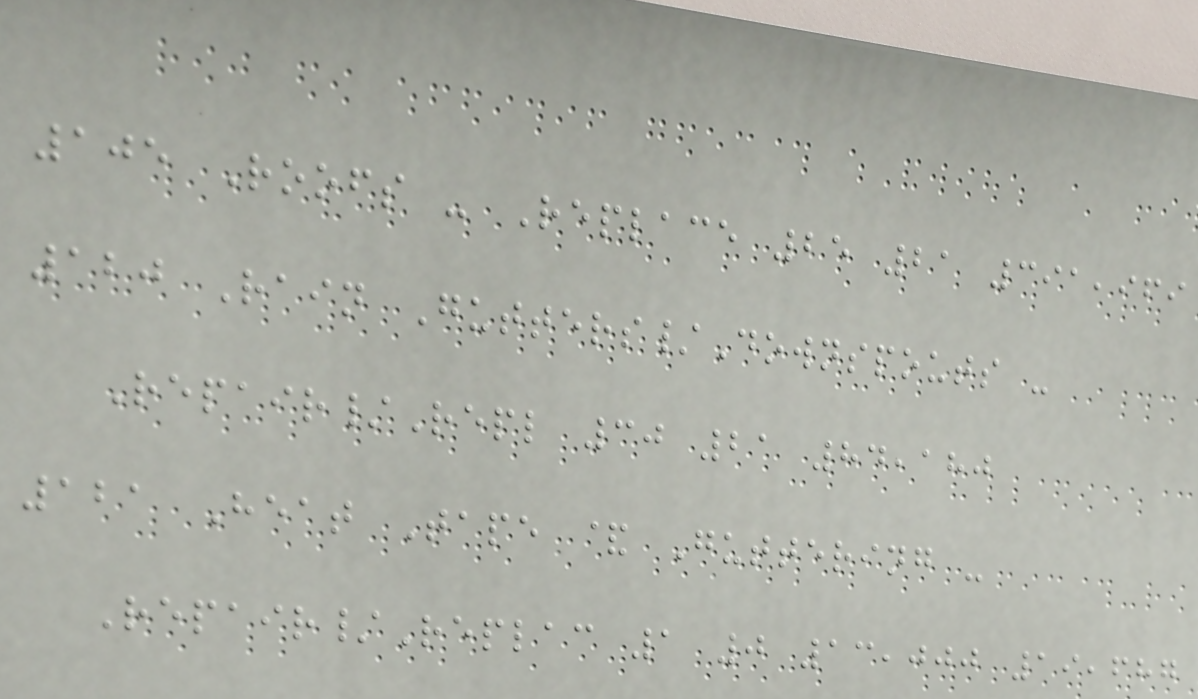105 Roofs - Replace 25 21 391,969
120 Rain Gutters/Downspouts -
Repair/Repl 30 21 84,180
121 Heat Tape & Guttering -
Repair/Replac 1 0 13,000 19,687
